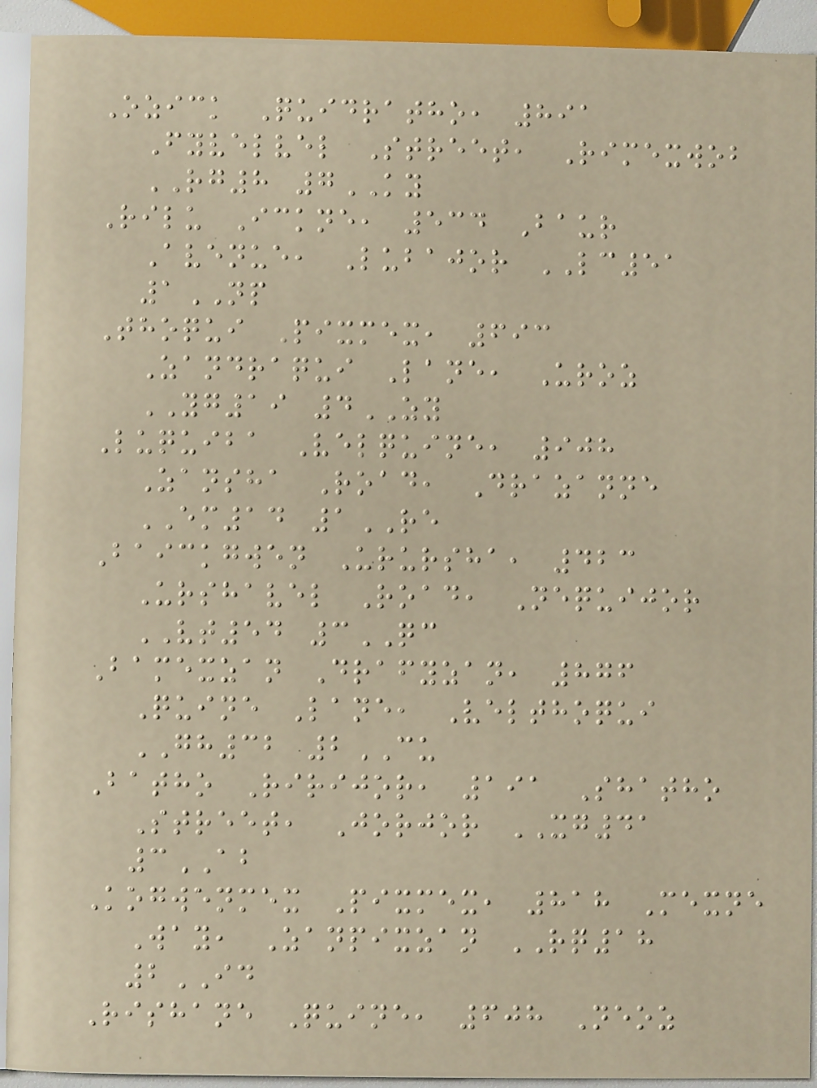Ozick Quidratho, 891
Fyvelvel Street, Rimexwob
RG8 7KY
Rilu Ickne, 534 Baur
Avenue, Lubajor LC51
1NP
Thoqui Pixmex, 693
Zandraqui Lane, Uroz
YG19 4ZY
Luquiba Velquine, 908
Zansha Road, Drazanne
EM14 1RE
Baickgwen Urursha, 423
Urshavel Road, Nequijor
VT54 3QC
Bamexzan Drafyzan, 876
Quine Lane, Velthoqui
GH32 2CU
Batho Ririjor, 191 Shatho
Street, Jorjor XG41
3AB
Kogwenmex Pixmex, 818 Mexne
Way, Zanpixzan RQ18
2ID
Rishane Quine, 608 Neoz
